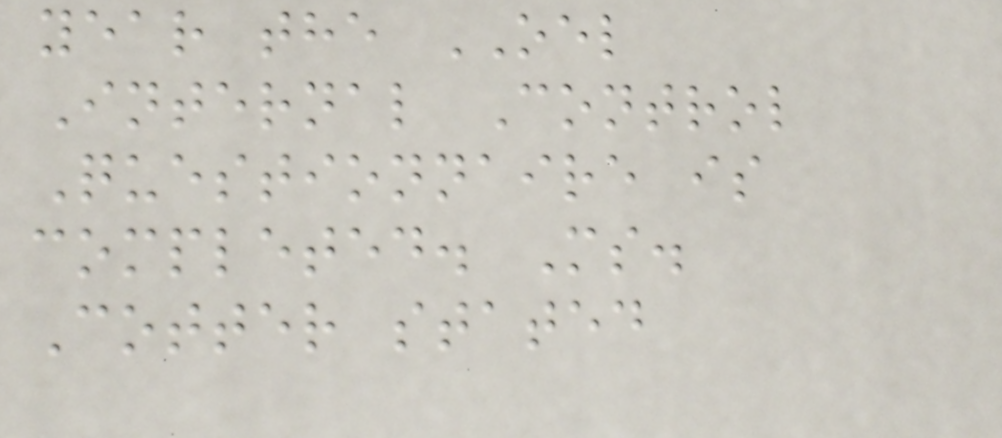year the OEL
Internal Control
Questionnaire is
completed. Ms.
Cotter stated
